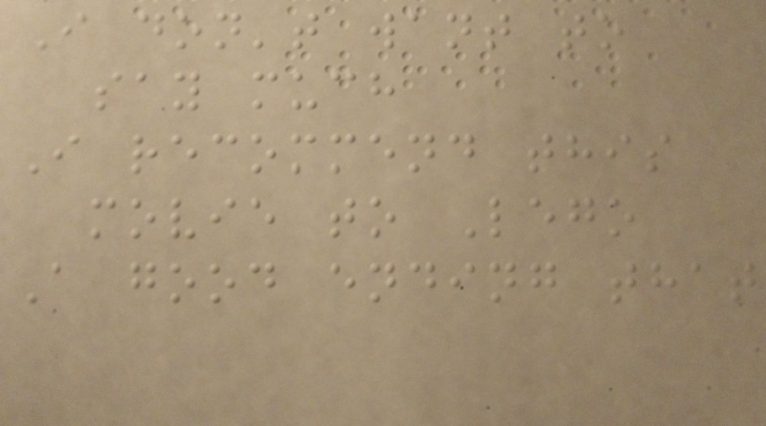I don't want to
say much
I recommend this
movie to Lego
A good ending that
